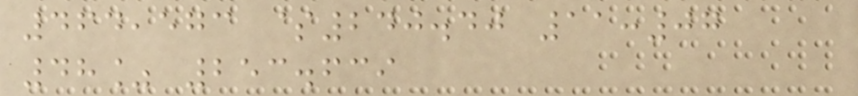464,573 $240.40 11:07
48% 253.639
